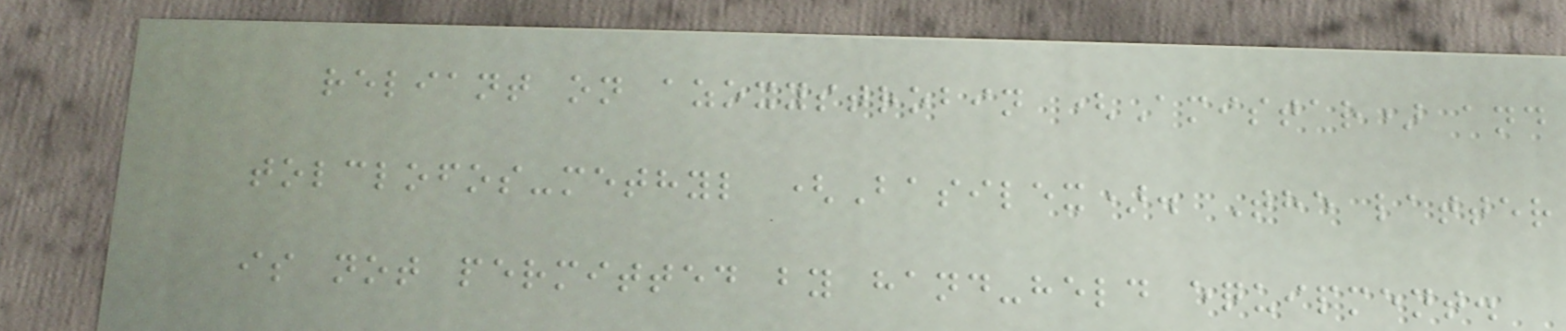reliant on azoxystrobin (Amistar) and
tolclofos-methyl (Basilex). The latter
is not permitted by hand-held equipment.
